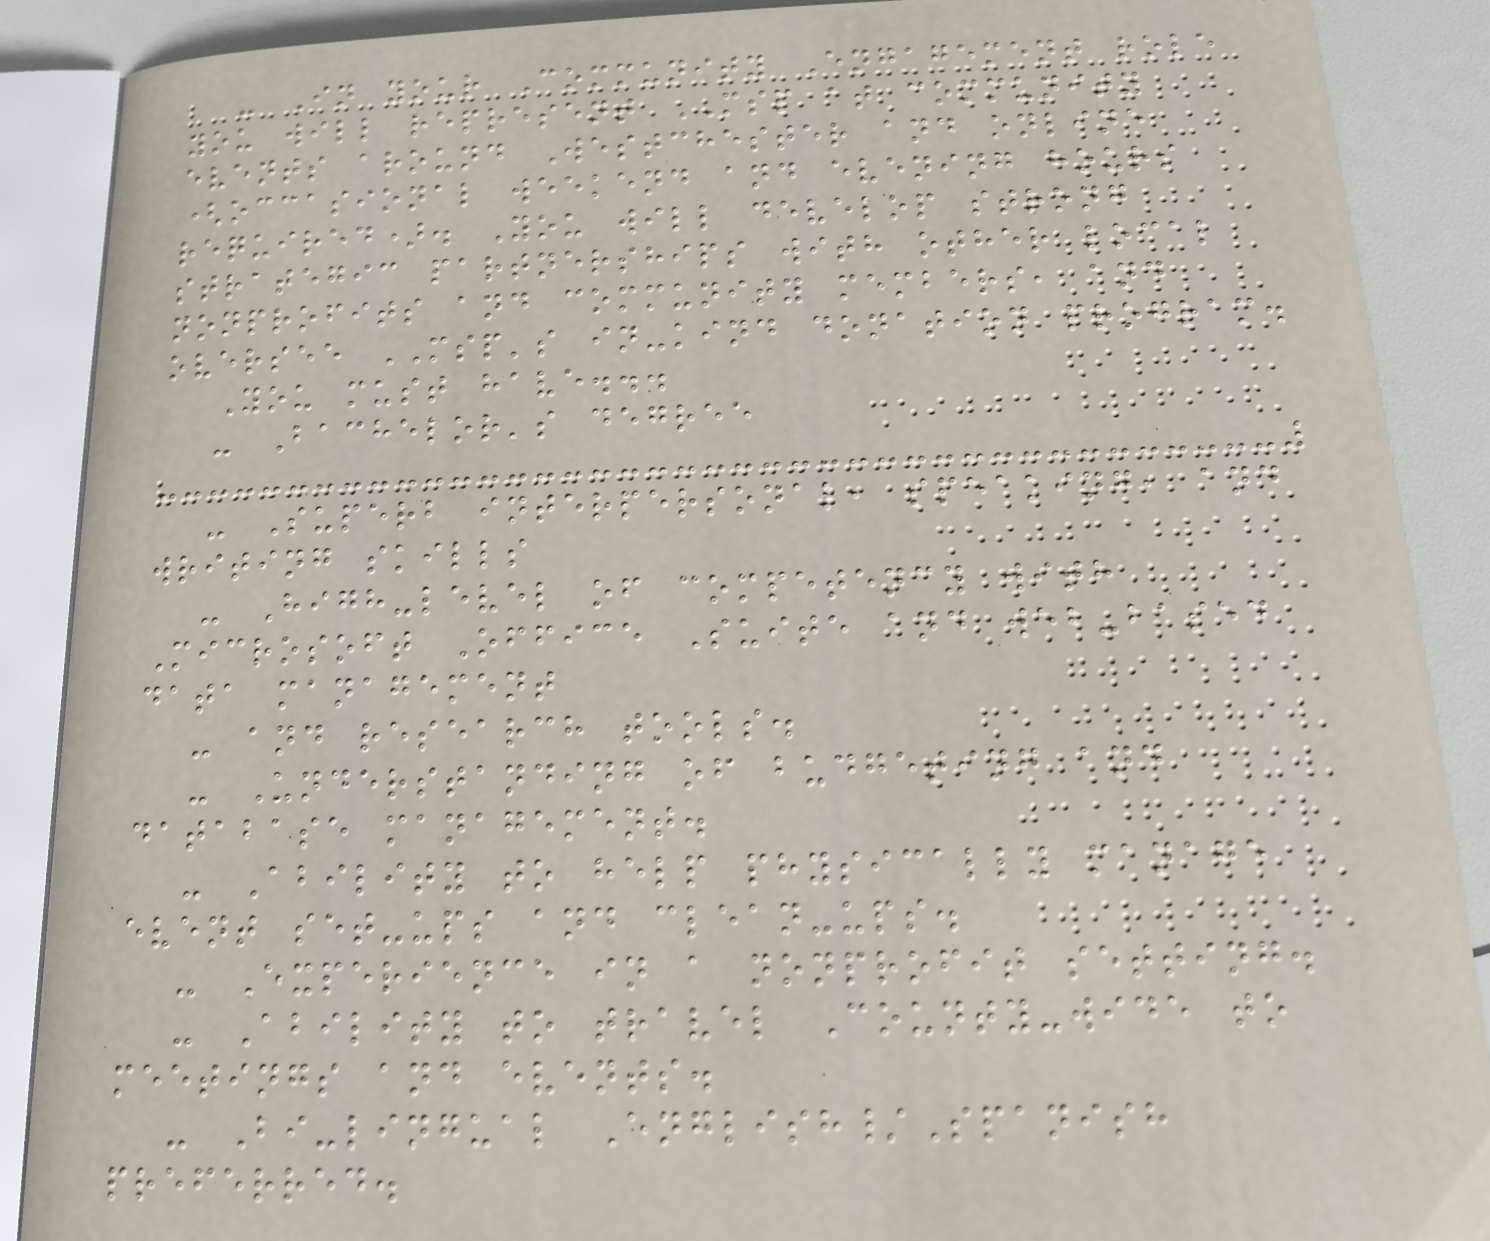- In your Community Engagement role
you will represent MSP at community
events around Westchester and online
(occasional weekend and evening hours
required). You will develop strong
strategic partnerships with other local
nonprofits and community members, and
oversee MSP's in-kind donation program.
You must have...
- Bachelor's degree
- Superb interpersonal, speaking, and
writing skills
- High-level of competency with
Microsoft Office Suite and web-based
data management
- and research tools.
- Understanding of budgeting and
database management.
- Ability to help physically manage
event set-ups and clean-ups.
- Experience in a nonprofit setting.
- Ability to travel County-wide to
meetings and events.
- Bi-lingual English/Spanish
preferred.
